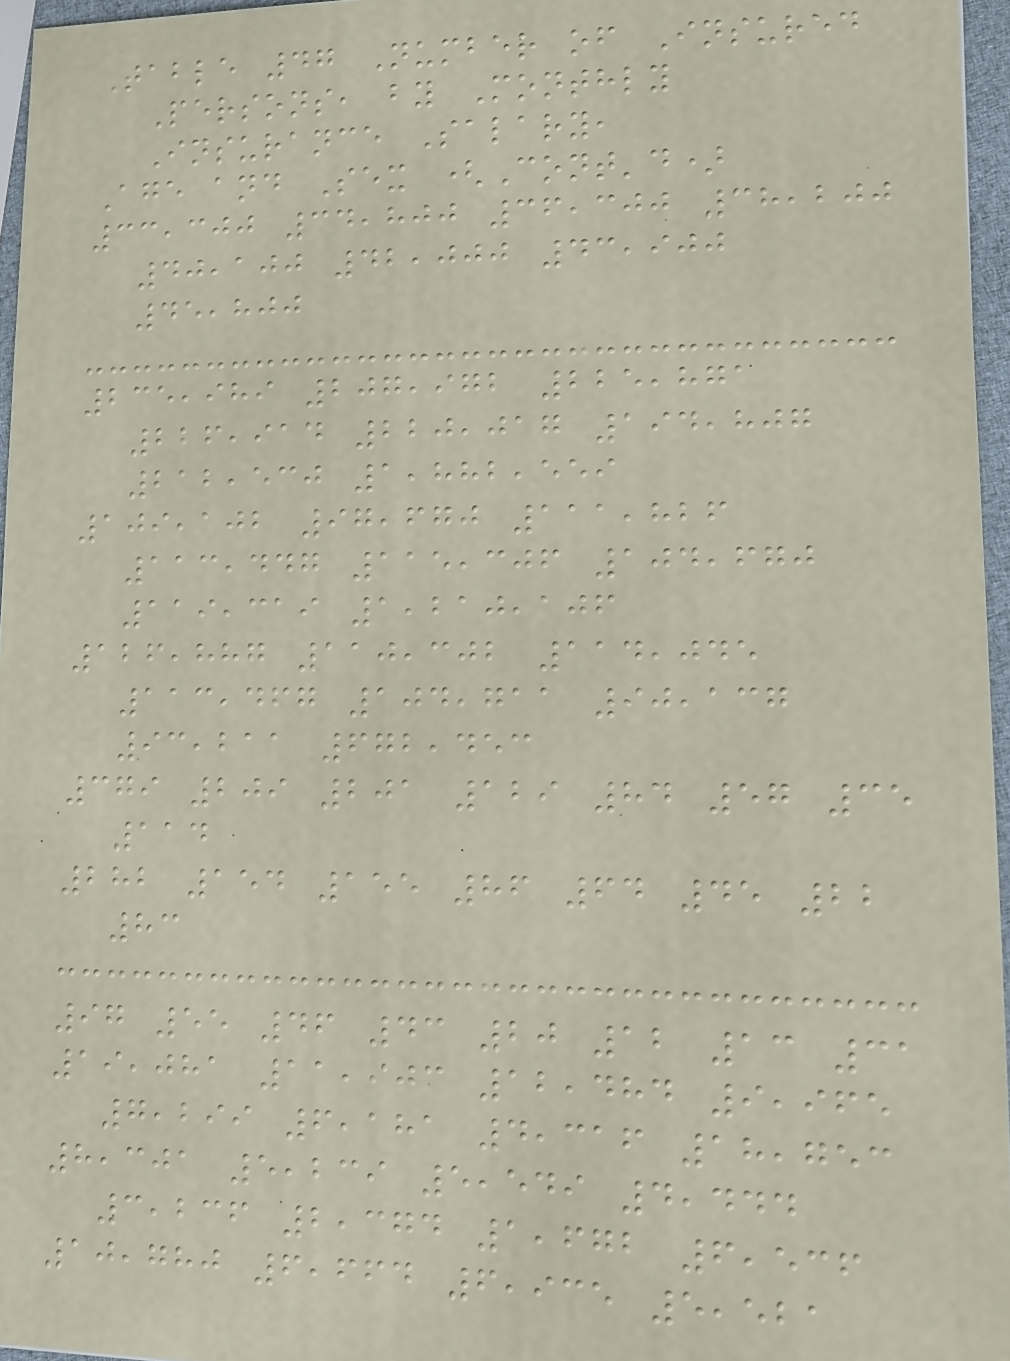Table 47 Number of Insured
Persons, by Monthly
Insurance Salary,
Age and Sex (Cont'd)
33,300 34,800 36,300 38,200
40,100 42,000 43,900
45,800
235,989 207,972 225,871
226,914 220,017 194,807
212,530 1,882,559
109,102 97,670 111,826
113,447 115,306 104,670
119,319 1,210,106
126,887 110,302 114,045
113,467 104,711 90,137
93,211 672,453
379 209 201 129 84 57 35
114
282 154 155 86 64 45 22
83
97 55 46 43 20 12 13 31
19,081 11,903 12,484 9,965
7,299 6,181 4,316 18,753
8,301 5,239 5,549 4,444
3,236 2,374 1,672 6,536
10,780 6,664 6,935 5,521
